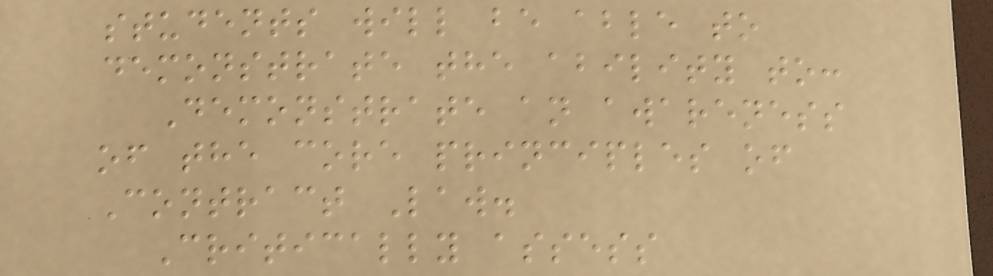students will be able to
demonstrate the ability to:
Demonstrate an awareness
of the core principles of
Contract Law.
Critically assess
